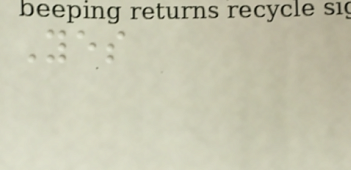Yes
